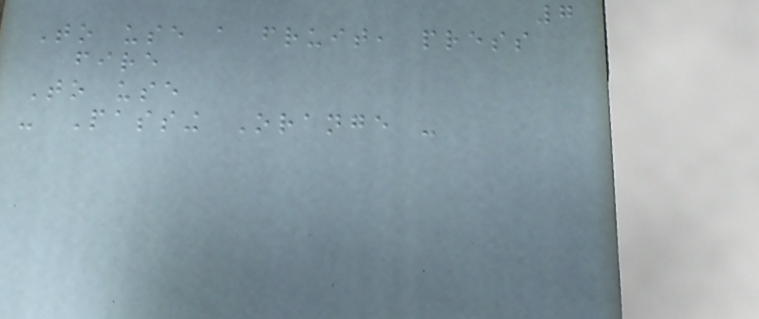7
To use a fruit, press
fire
To use
- Passing Orange -
